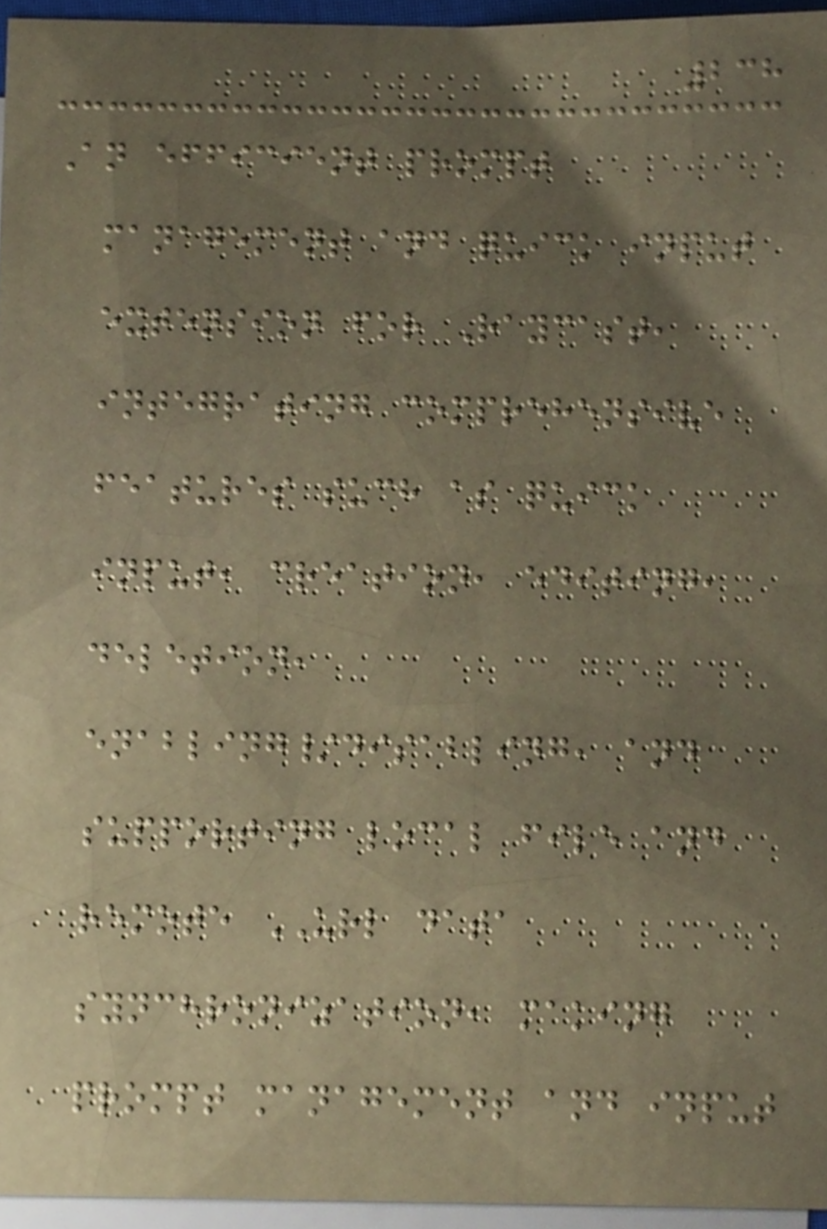238
An efficient prompt
management and quick input
extension for Raycast,
integrating comprehensive
features such as quick
input, creation, editing,
deletion,
enabling/disabling, and
supporting local file and
remote URL data
synchronization, making
prompt management and input
